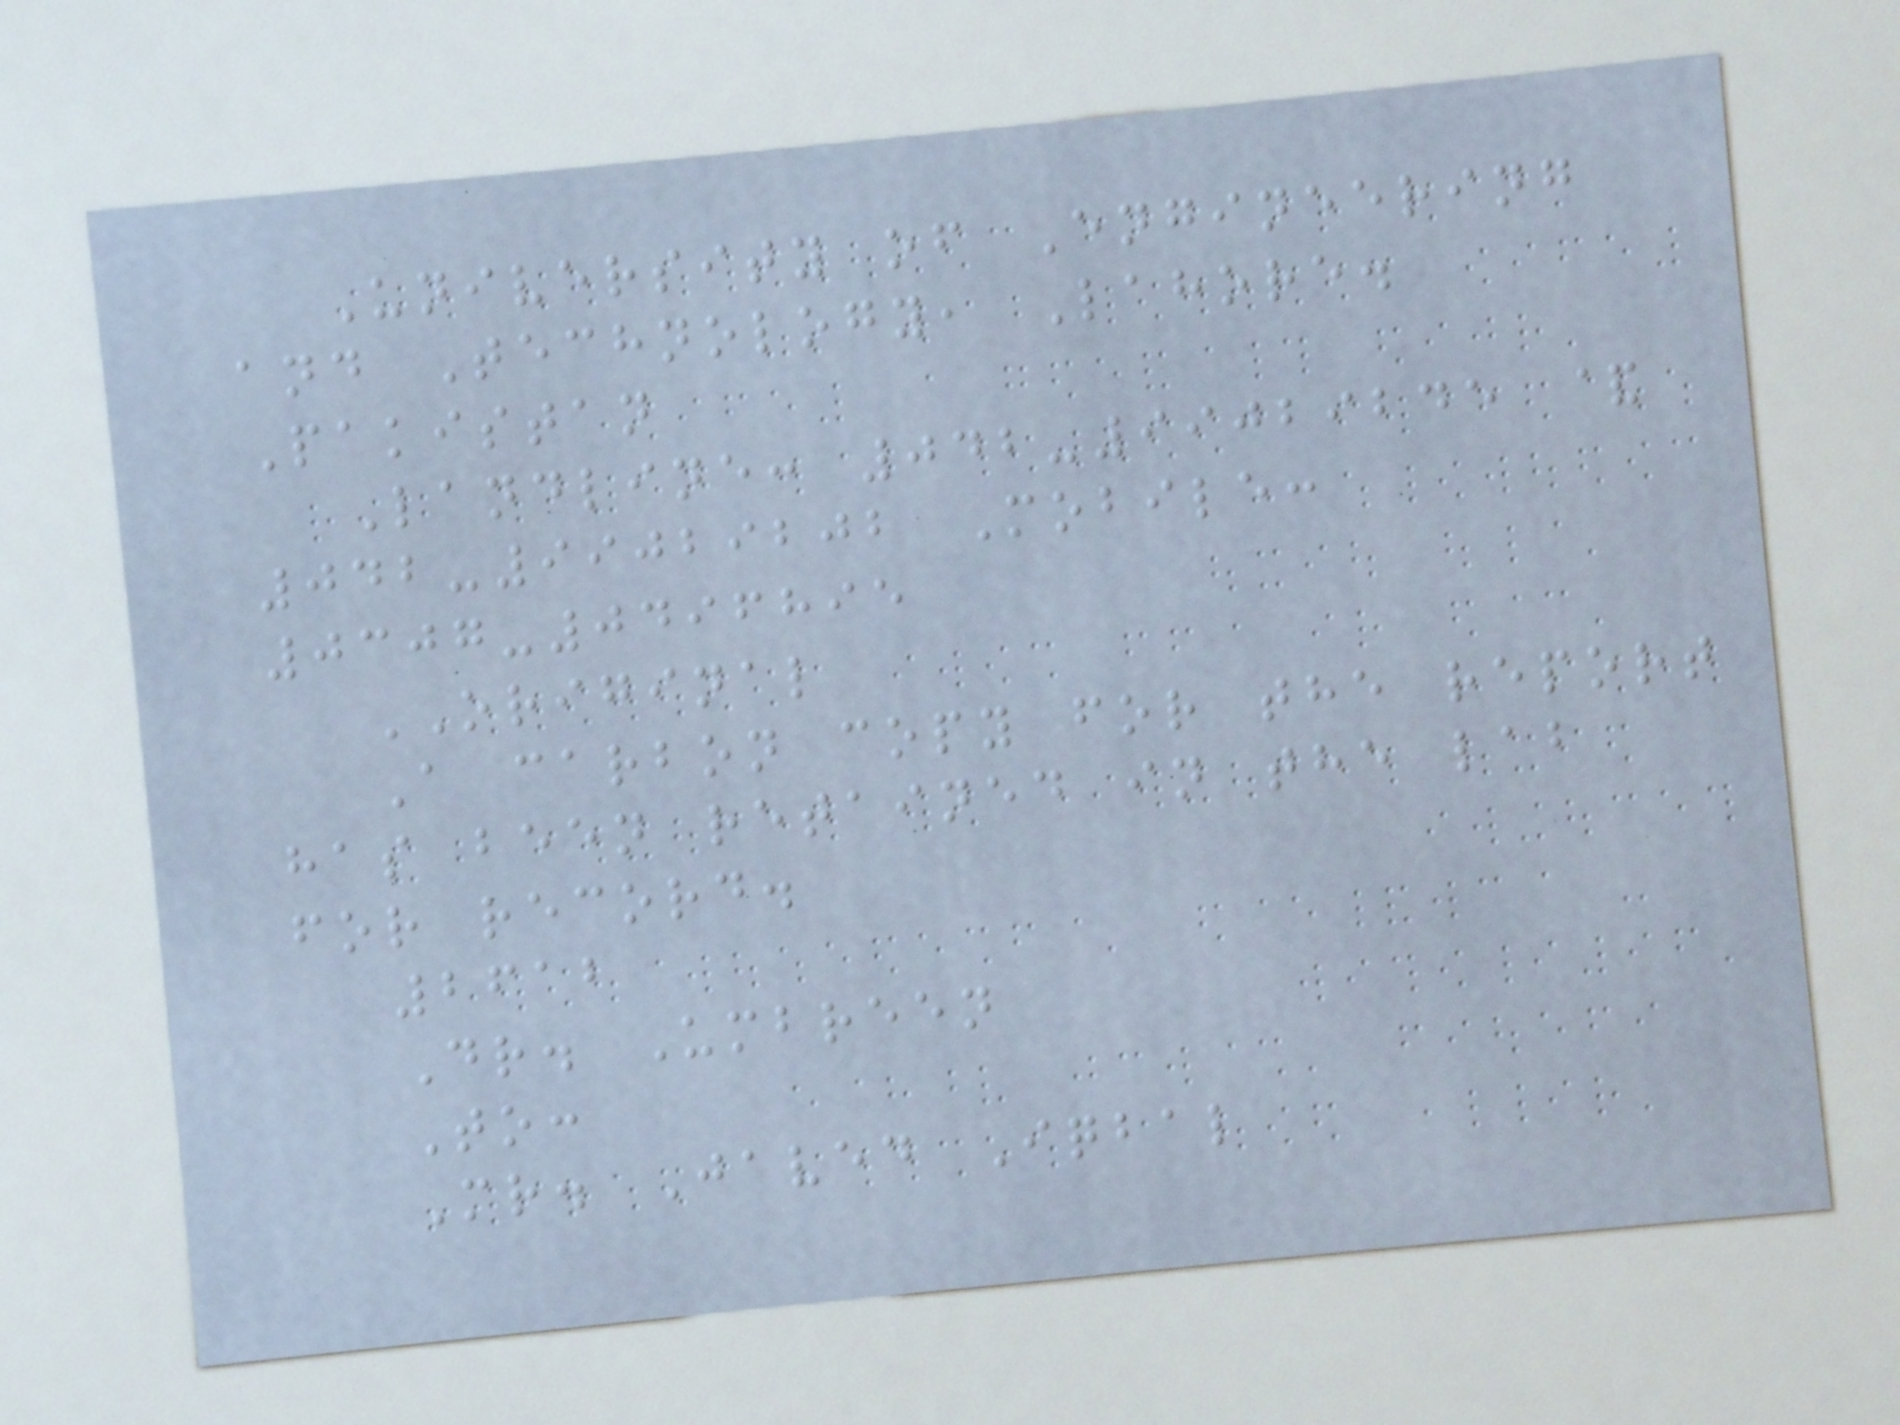University of Engineering
and Technology, Lahore.
Pakistan
Landline: 042-99029245 &
042-99029202 Mobile:
0307-0496895
ORIGINAL
A carbon copy for the report
has been retained in the lab
for record.
2612
Dr. Umbreen
To:
Mr. Javed Iqbal
